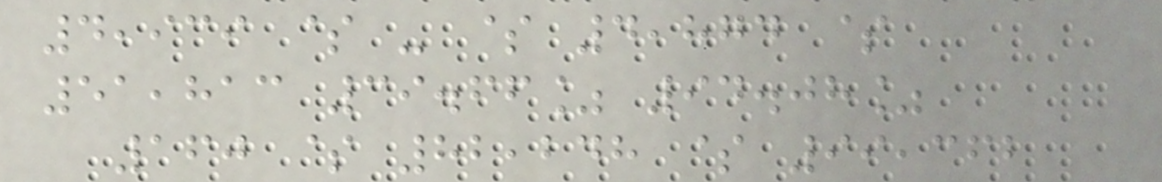4,939 $ - $ 4,874 $
51,813 39.66% 94.08%
160 $ 82,248 $ 99,362
